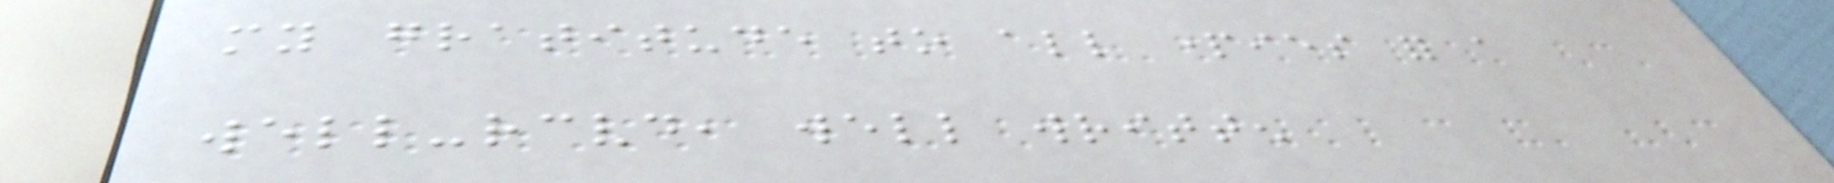my gratitude to all parties for a
well-received, well written
